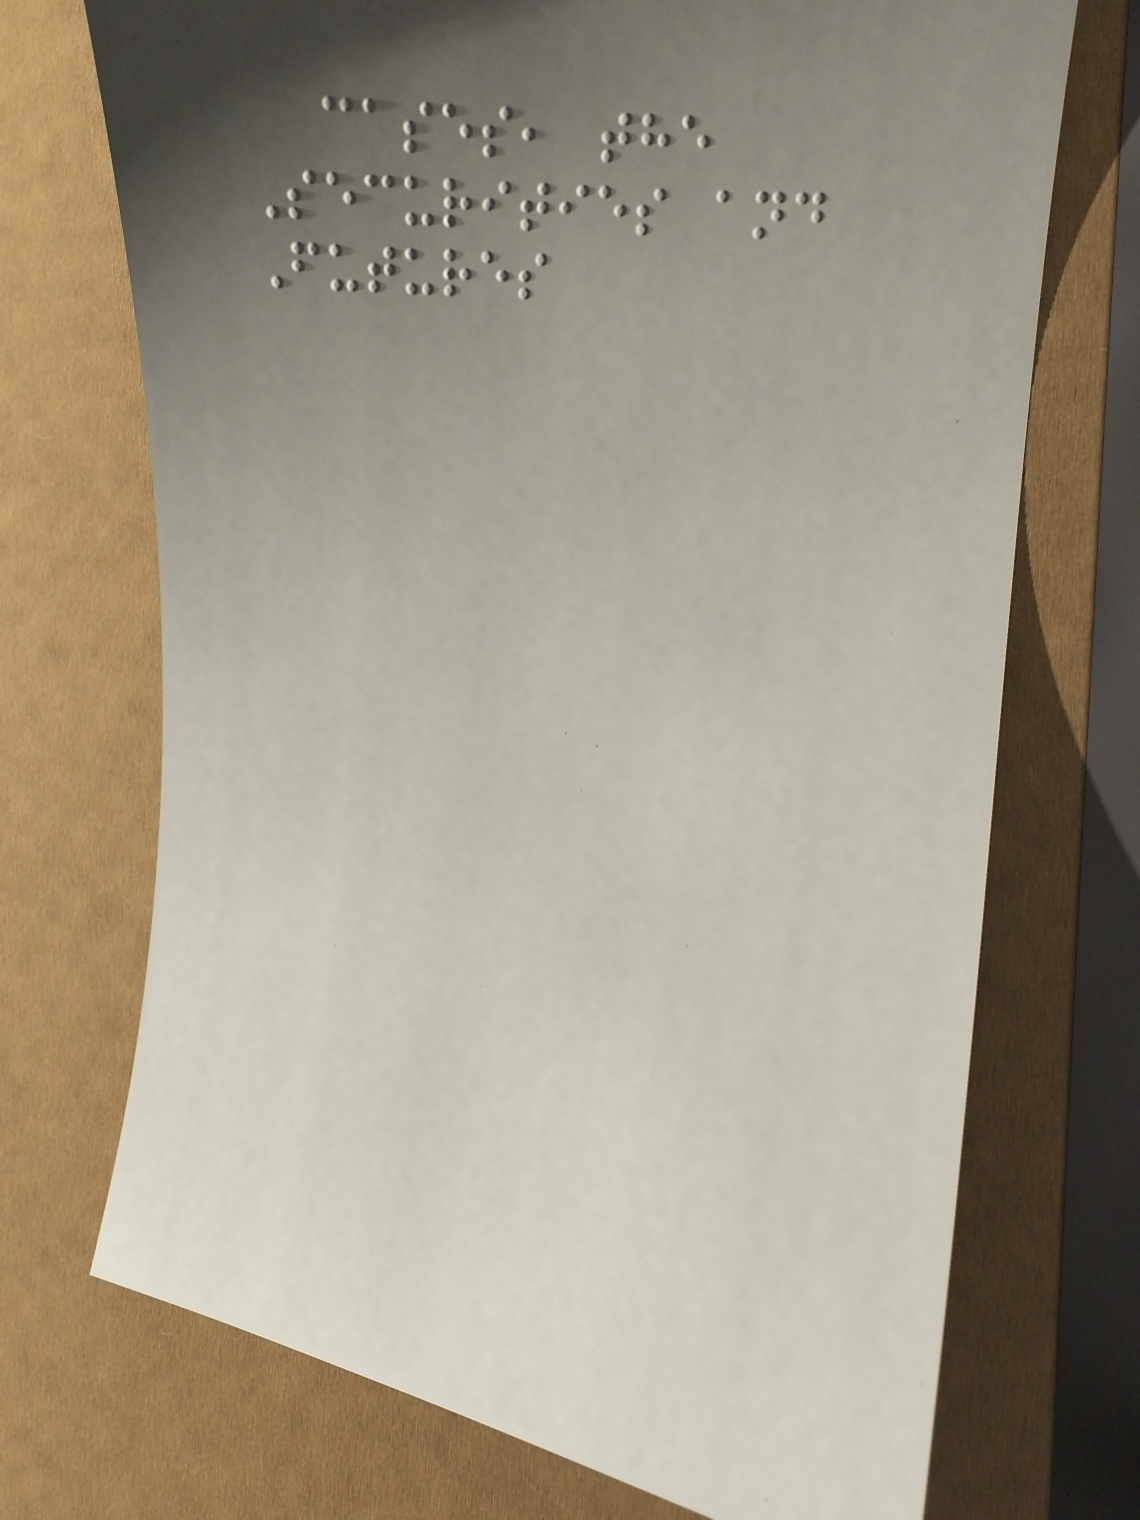cases, the
Securities and
Futures
